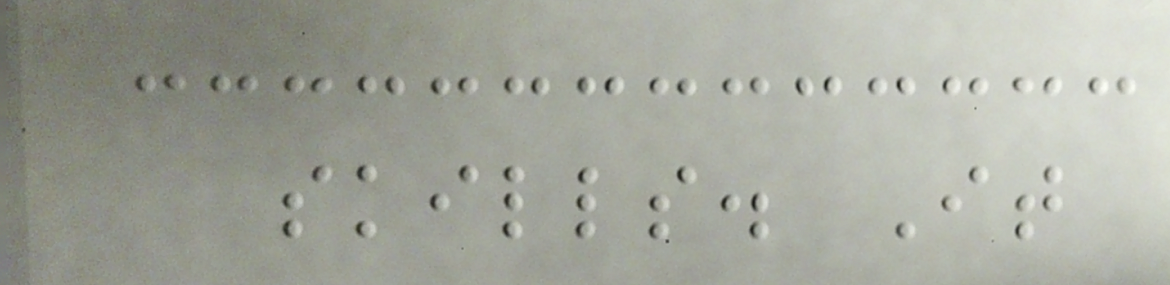skills. It
